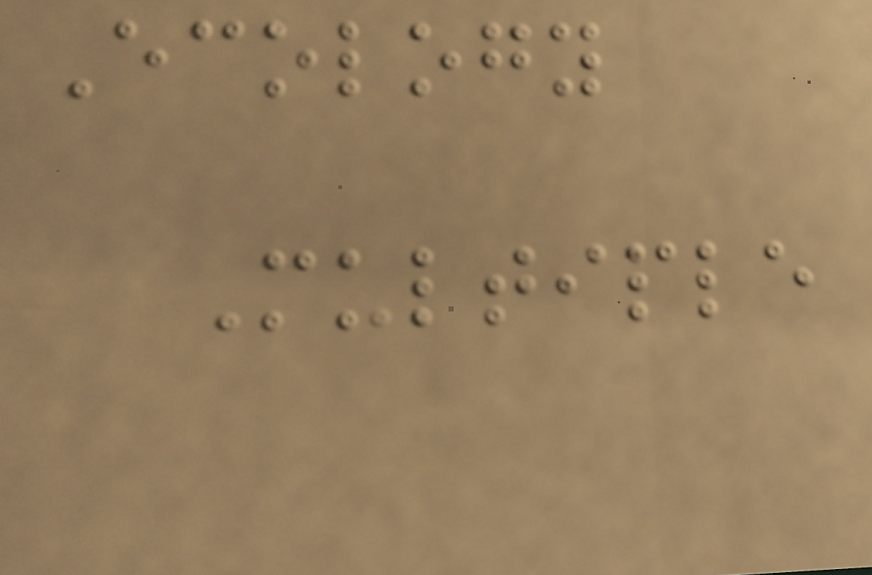Ecology
Multiple
